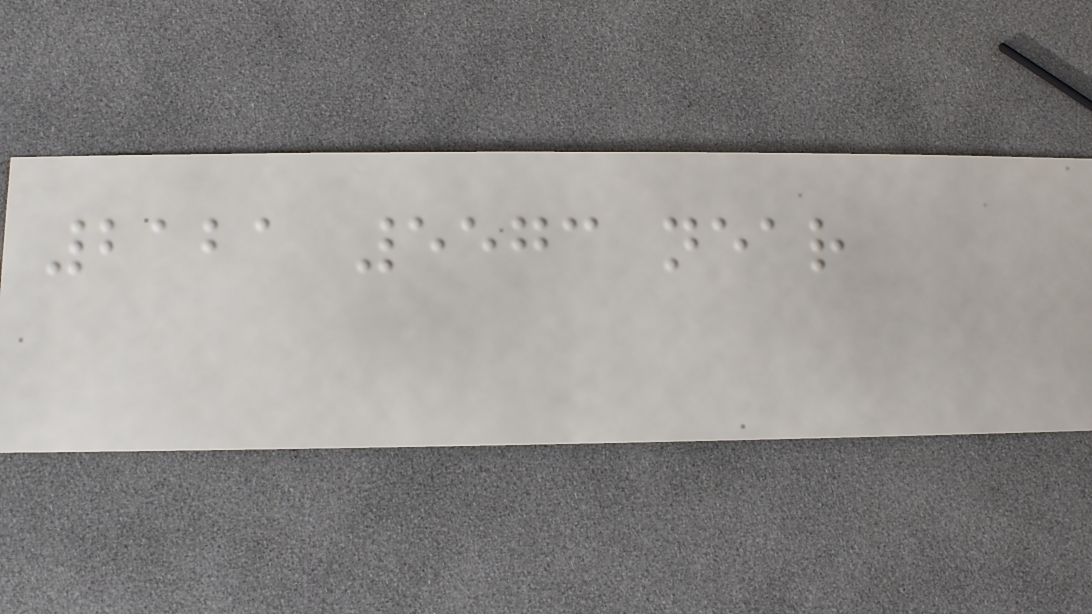2121 5573 near
